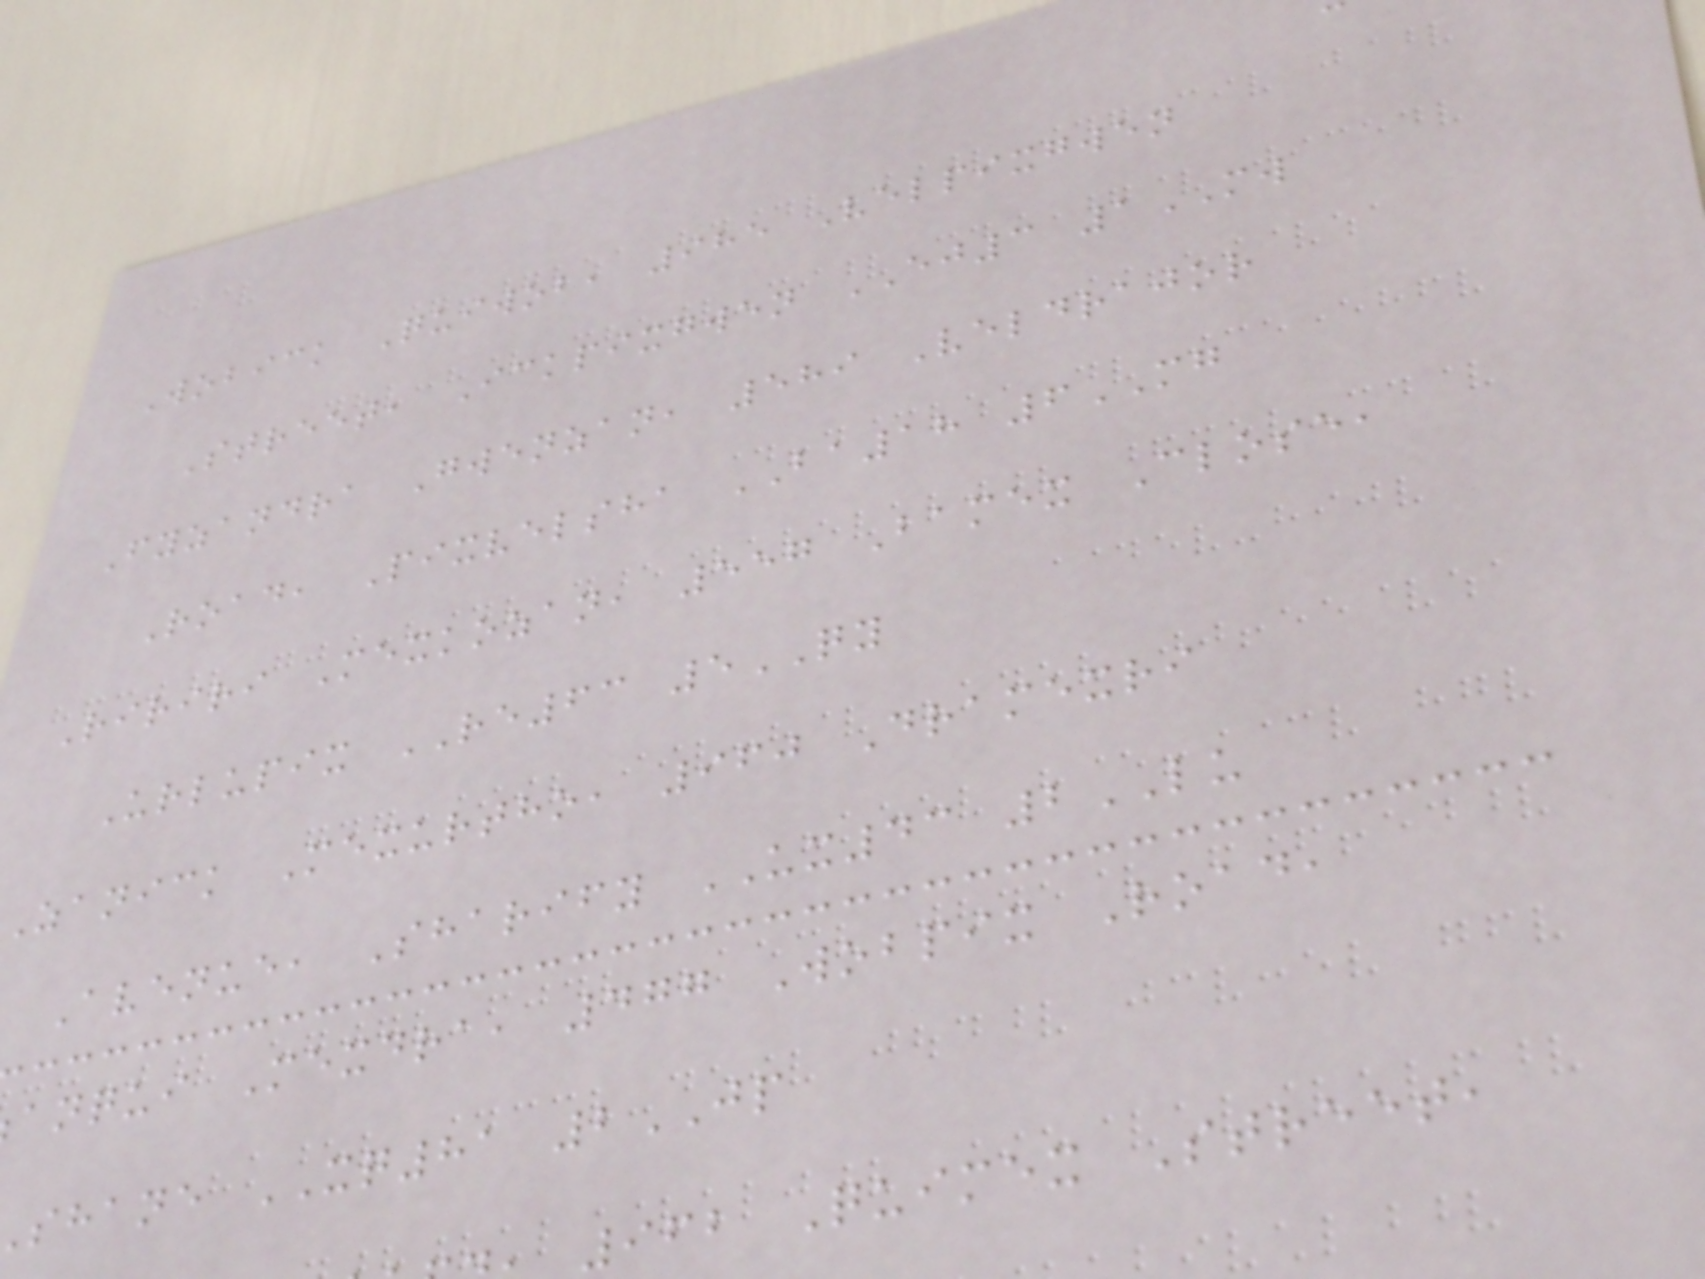Wobick Quiwob, 985 Velpixgwen
Street, Ickpixgwen EJ3 1MW
Fyzandra Gwenzan, 589 Veldrajor
Road, Pixvelsha BA18 6MG
Ririri Mexkozan, 557 Bamex Close,
Urlupix RE63 5QY
Zanick Mexurtho, 960 Dramexri
Avenue, Sharify UX43 2LU
anqui Mexdra, 477 Wobpix Road,
shane XQ81 2JP
962 Quimex Street,
